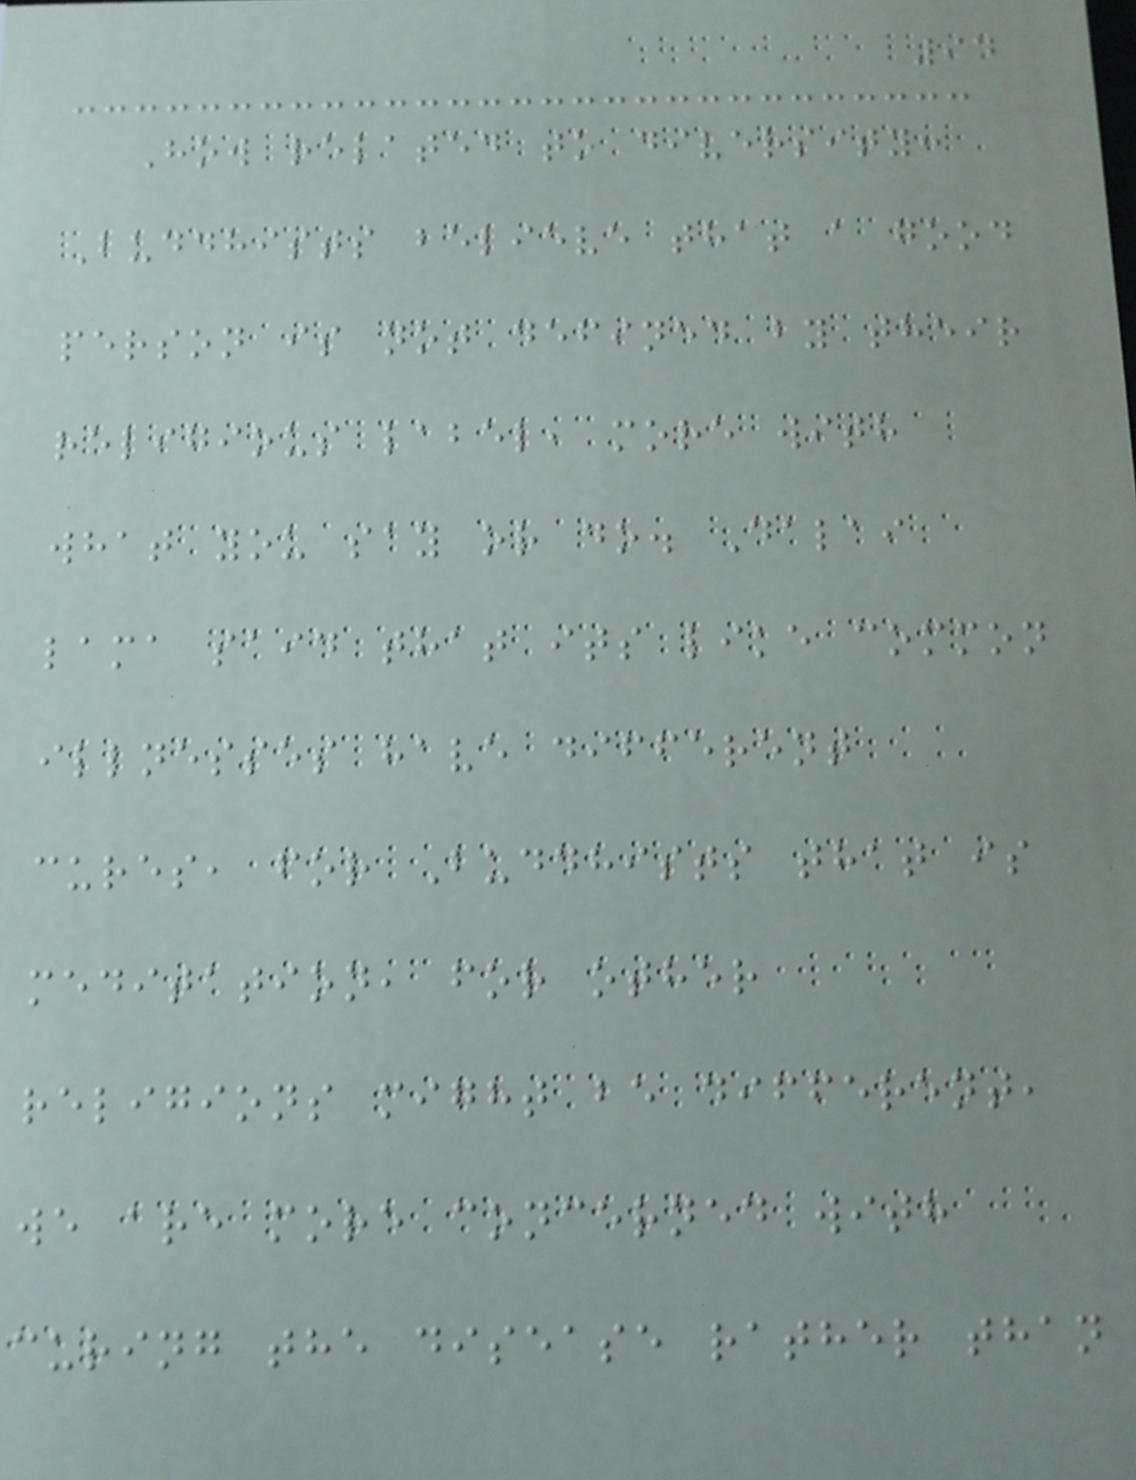94
How related to diversity:
Buddhists believe that a good
person is not defined by their
religious label, more with
what you say or do. Dalai
lama said that its like common
illnesses have different
cures, for Buddhists that is
meditation, for other
religions might be different,
we are more concerned with
curing the disease rather than
